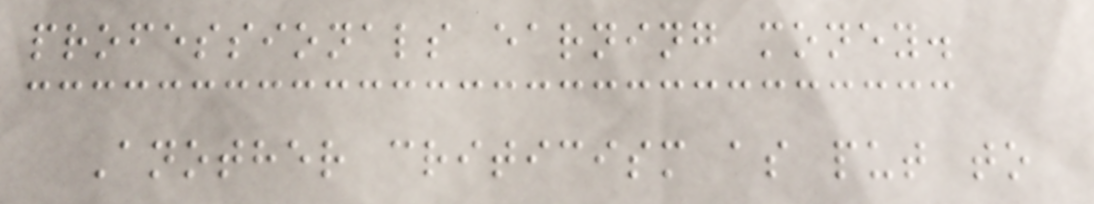professionals earning money.
Another criticism as put to
